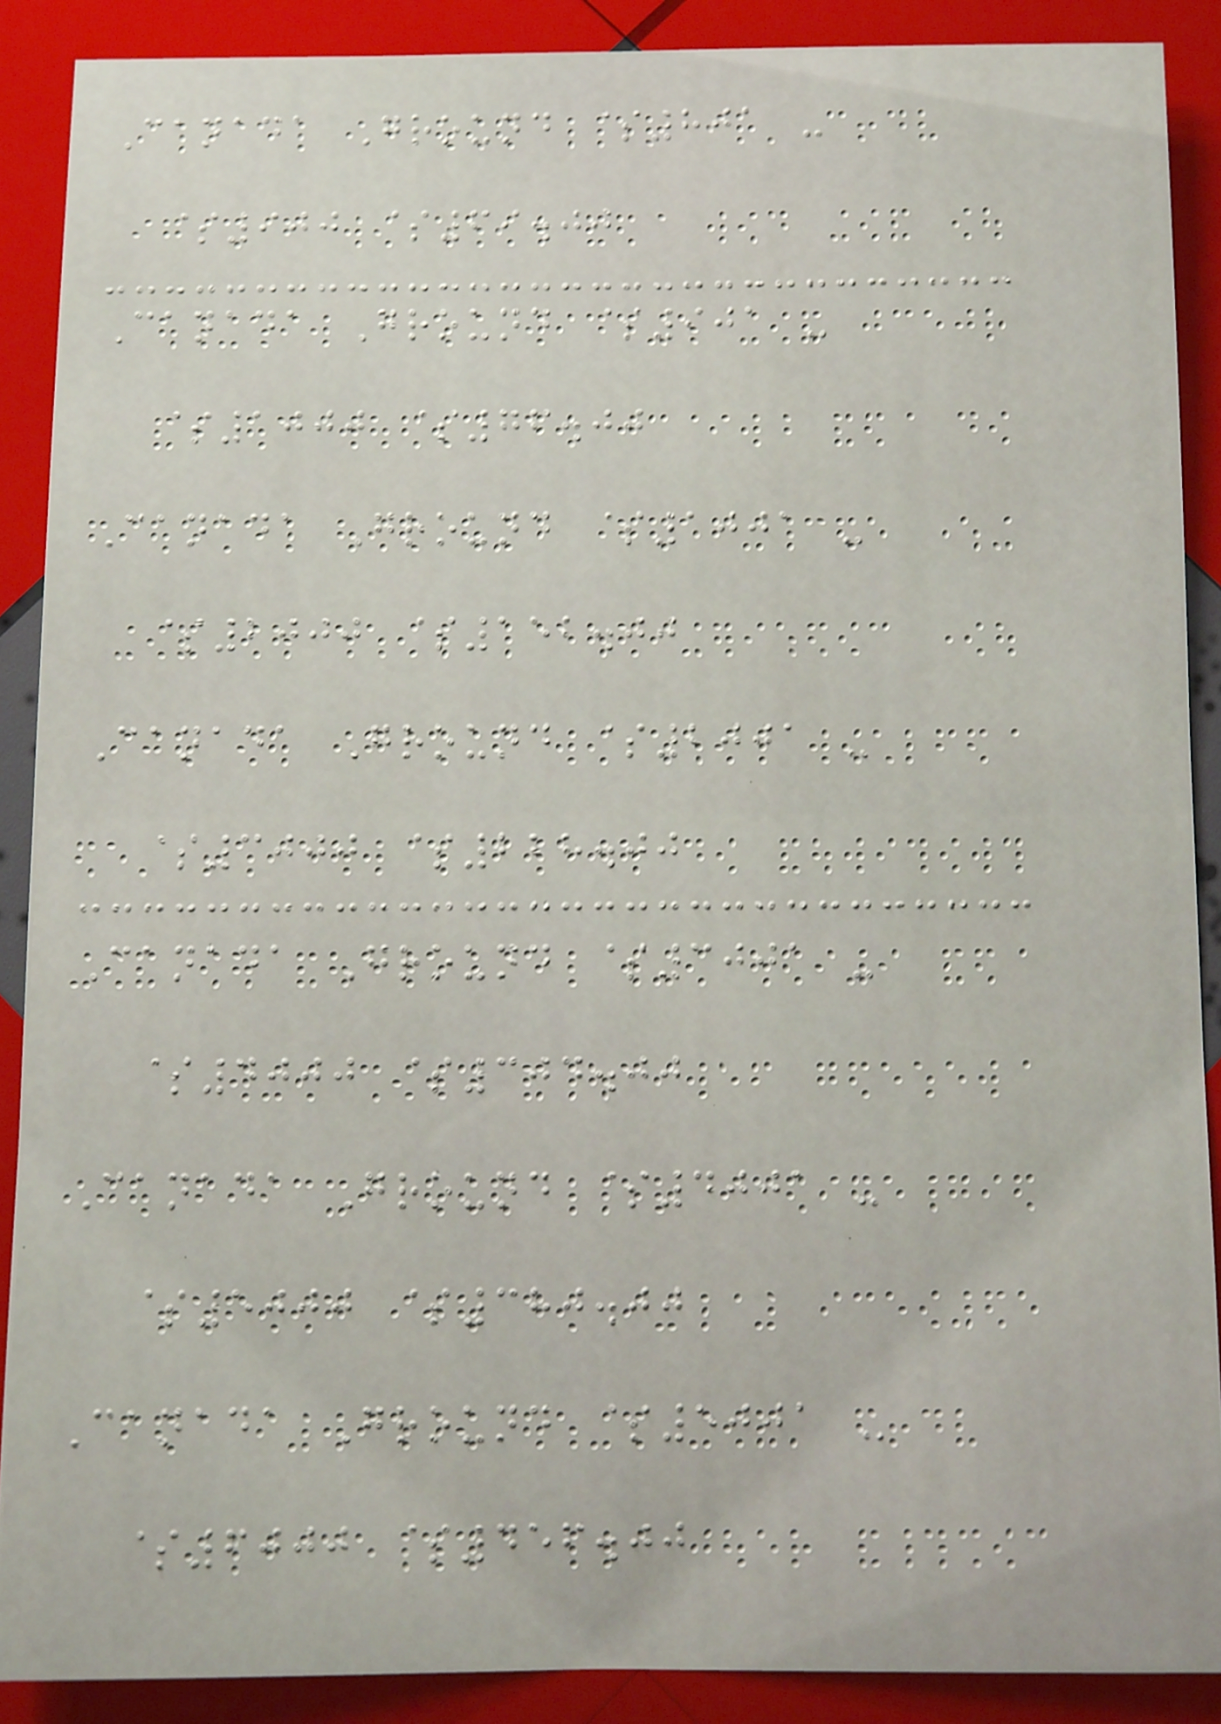Canada Ground $801 -
$900 $69.00
Canada Ground $901 -
$1000 $76.00
Canada Ground $1001 -
$2000 $152.00
Canada Ground $2001 -
$3000 $228.00
Canada Ground $3001 -
$4000 $304.00
Canada Ground $4001 -
$5000 $380.00
Canada Ground $5001 -
$6000 $456.00
